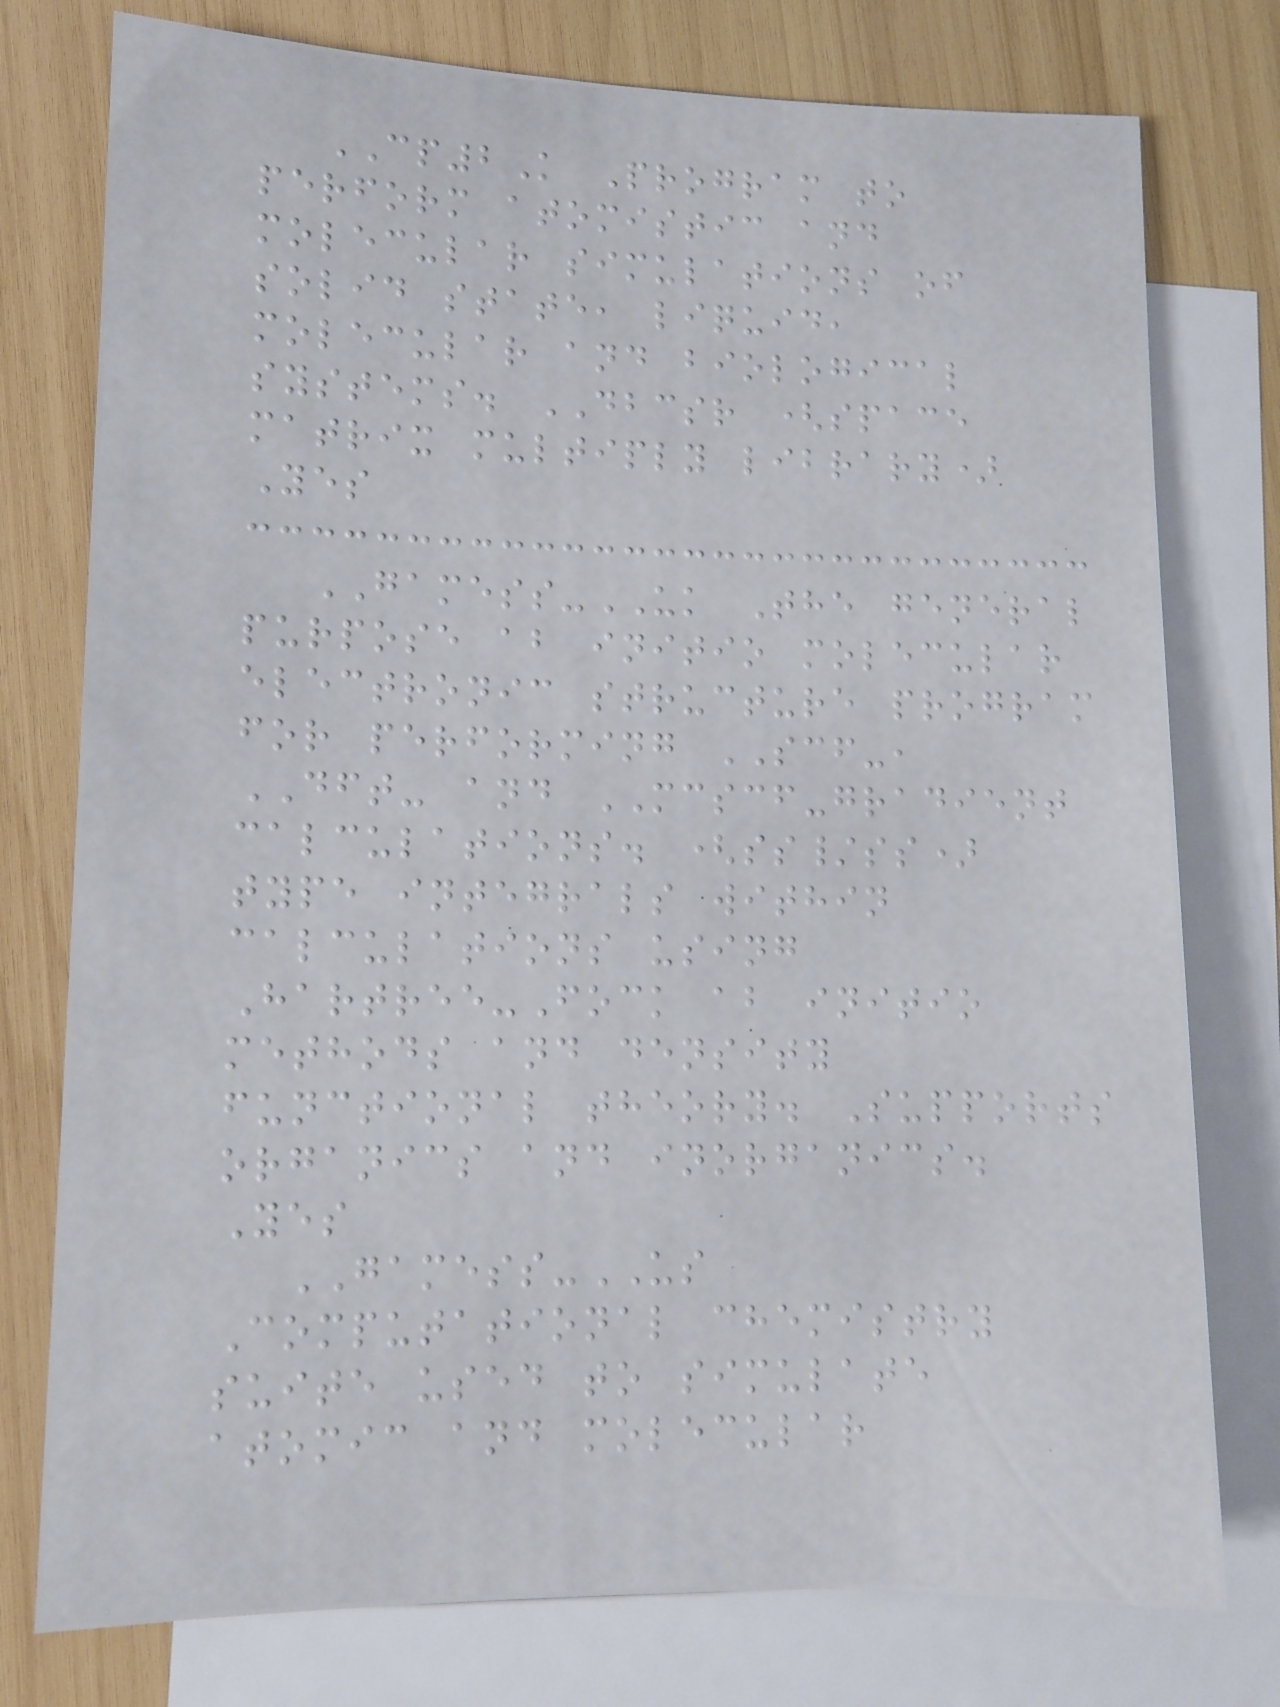CP2K Program to
perform atomistic and
molecular simulations of
solid state, liquid,
molecular and biological
systems. DBCSR (space
matrix multiply library)
Yes
GAMESS-UK The general
purpose ab initio molecular
electronic structure program
for performing SCF-,
DFT- and MCSCF-gradient
calculations. (ss/ss)
type integrals within
calculations using
Hartree-Fock ab initio
methods and density
functional theory. Supports
organics and inorganics.
Yes
GAMESS-US
Computational chemistry
suite used to simulate
atomic and molecular
